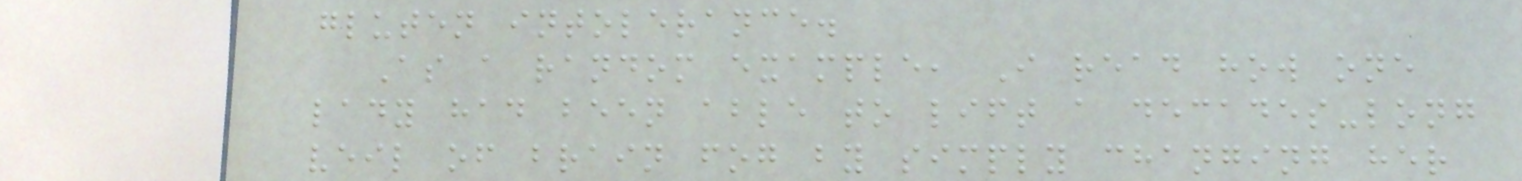gluten intolerance.
As a random example, I read how one
lady had been able to lift a decades-long
veil of brain fog by simply changing her
